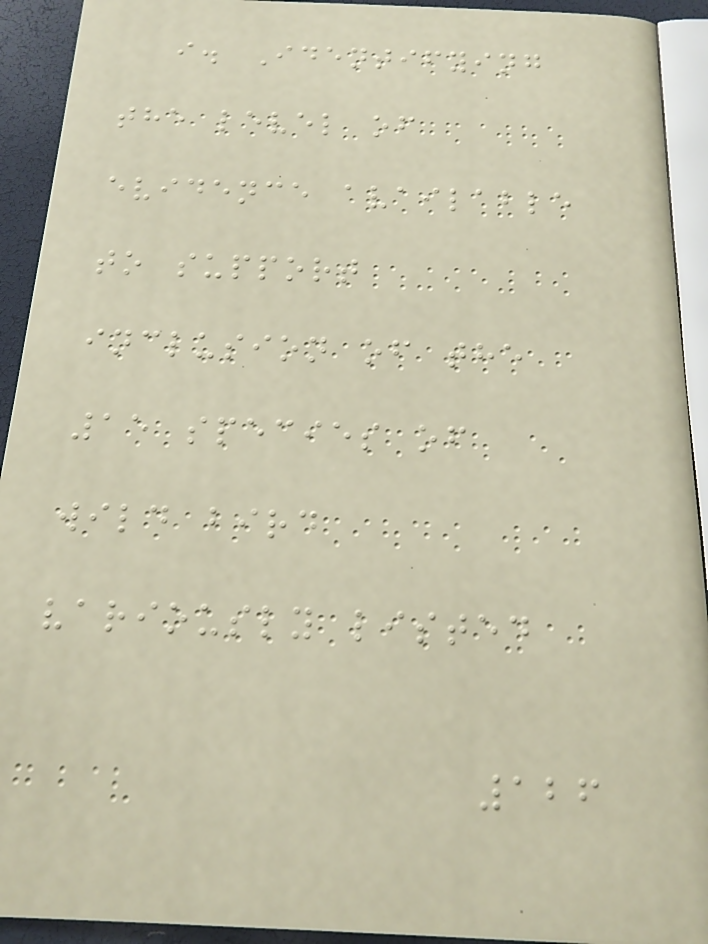i. Identifying
the level of
evidence available
to support
inclusion of the
15 species of
wild bird
variously listed
126
